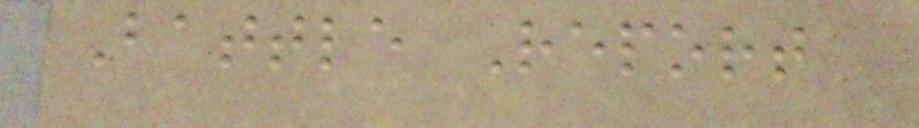Battle Report
